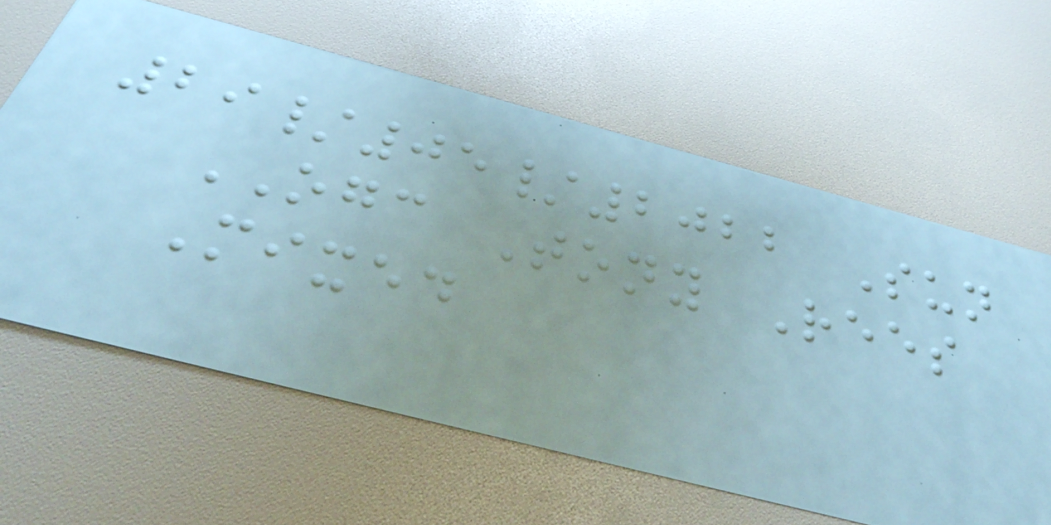29/05/2022 Sun
OGC Tony Rees
Mixed
